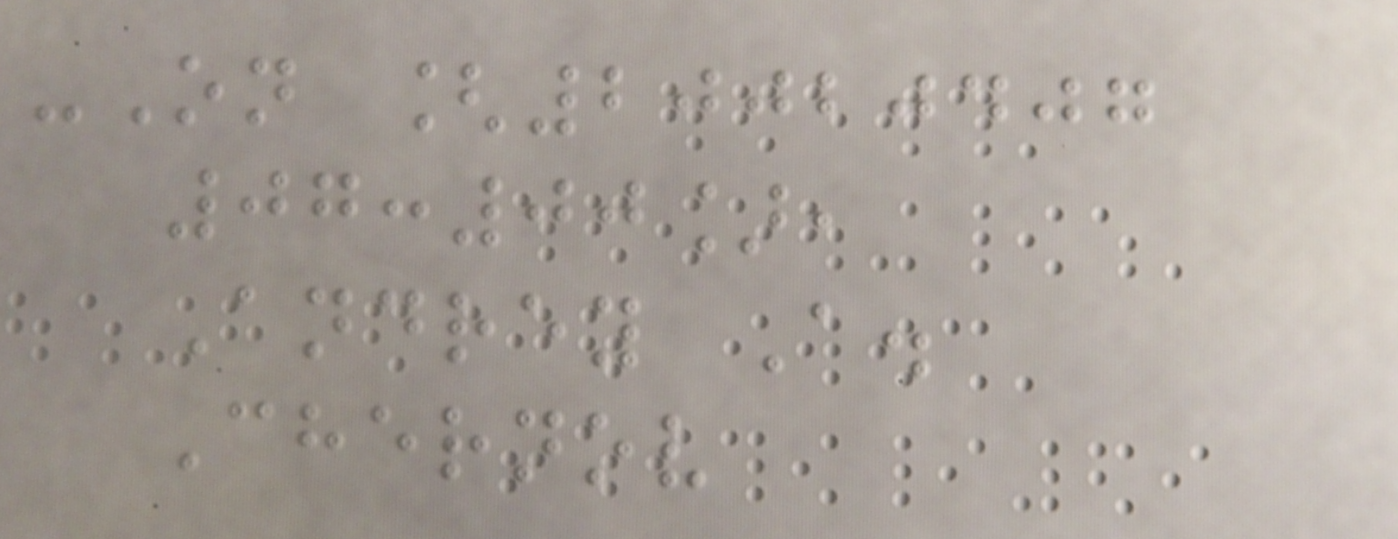-On [20020407
07:00],
Andrey A.
Chernov
